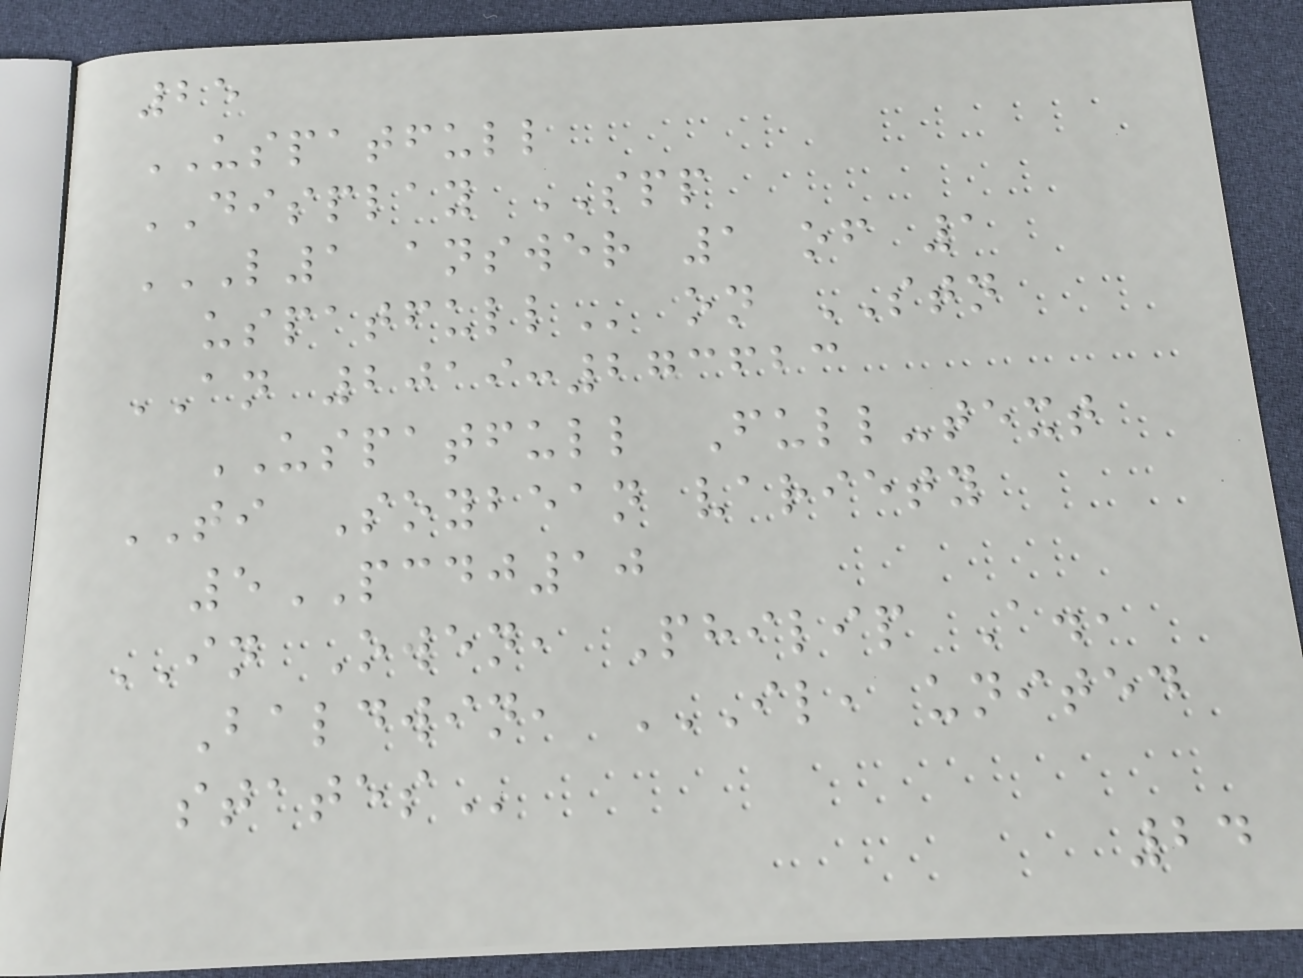25
USPATFULL
DISPLAY SPP
L1 ANSWER 1 OF 1
USPATFULL on STN
AN 2019:273623
USPATFULL Full-text
TI Soybean variety
5PCDJ10
IN Owen, Philip A.,
Baldwin, IL, UNITED
STATES
24
